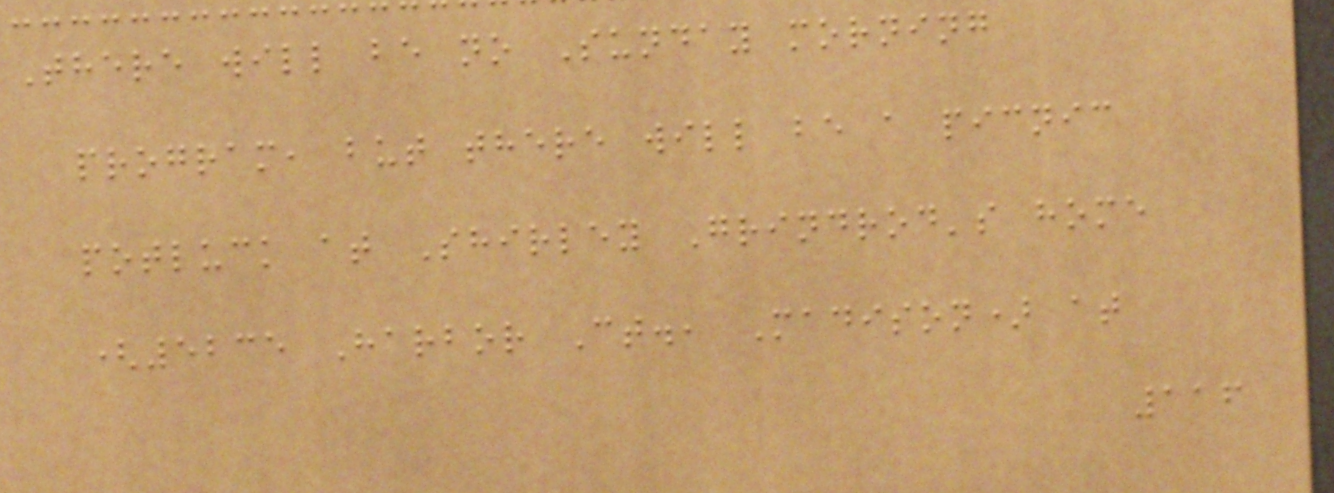There will be no Sunday morning
program, but there will be a picnic
potluck at Shirley Grindrod's home
(5235 Harbor Ct., Madison) at
116
